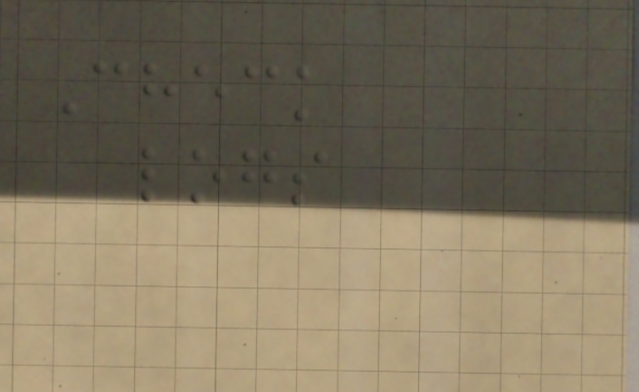Check
logs
